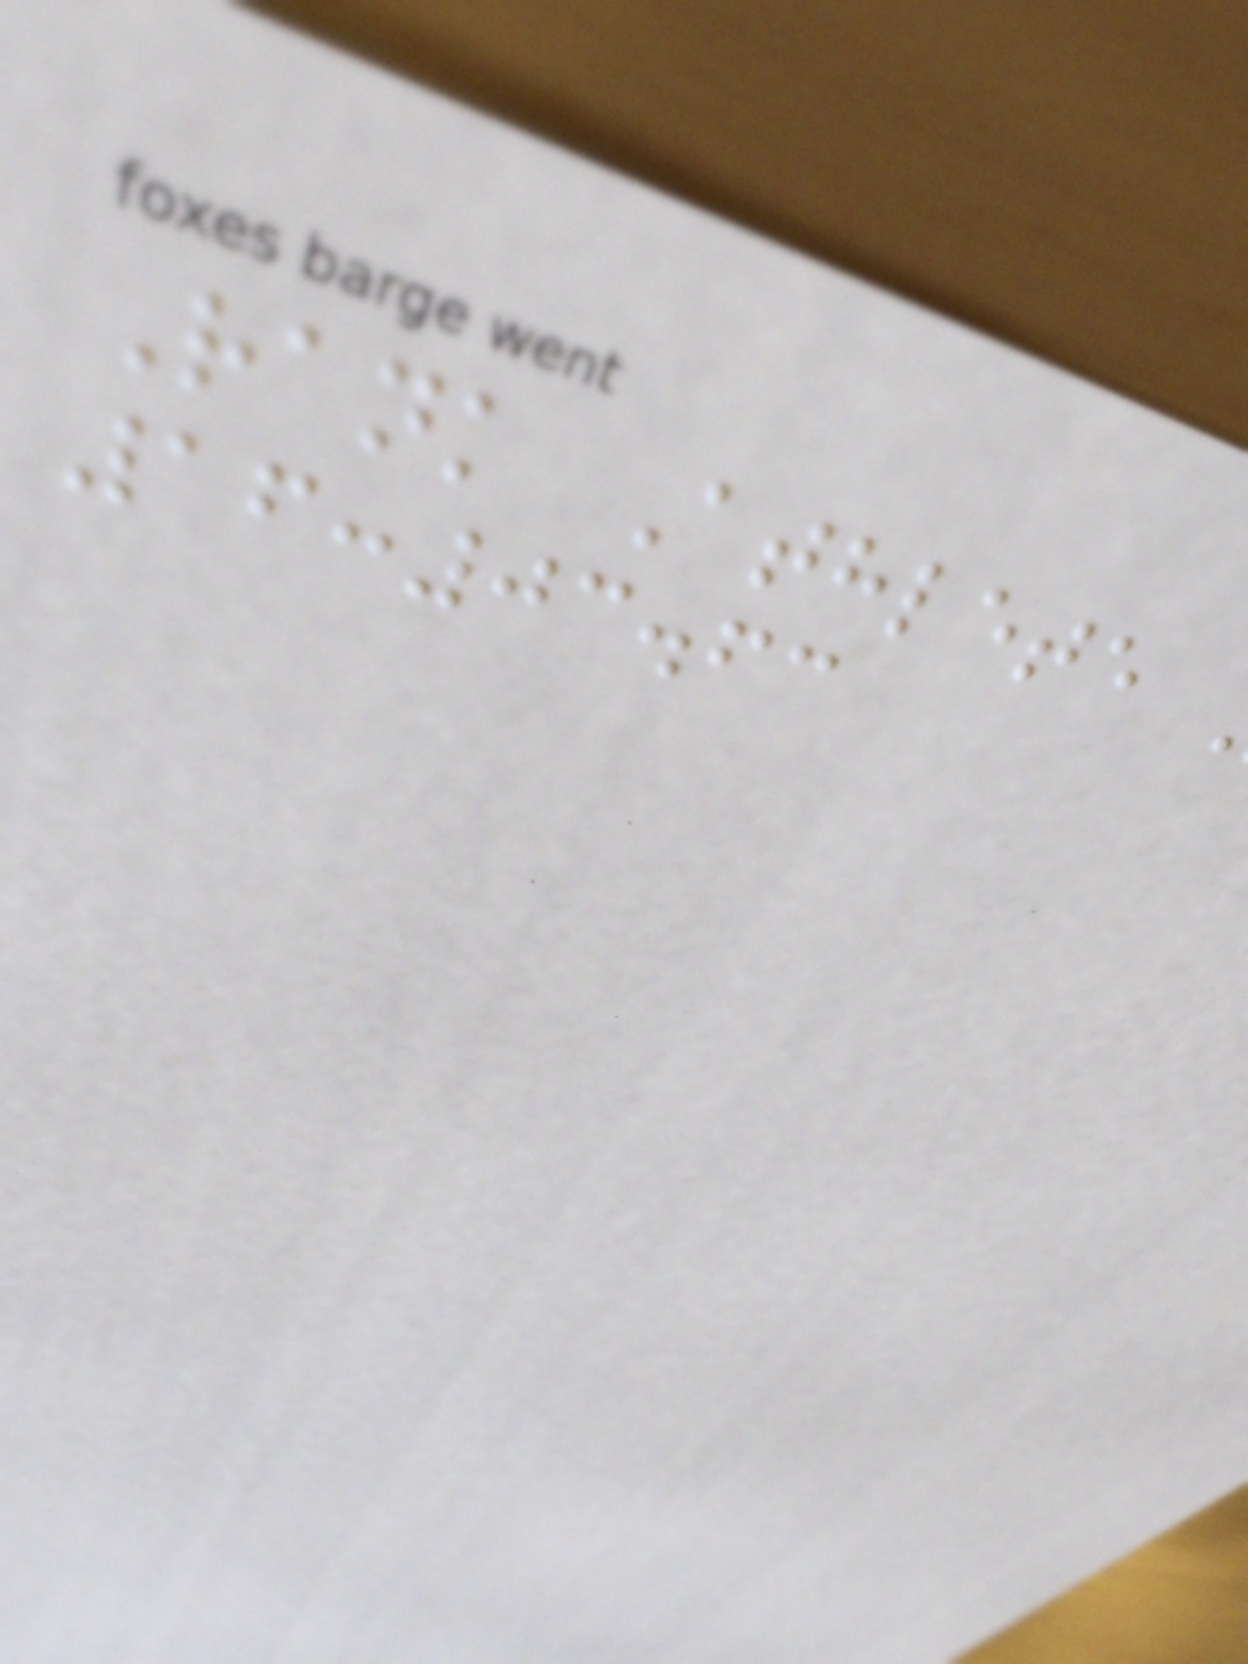Rank Athlete
16:03.63
